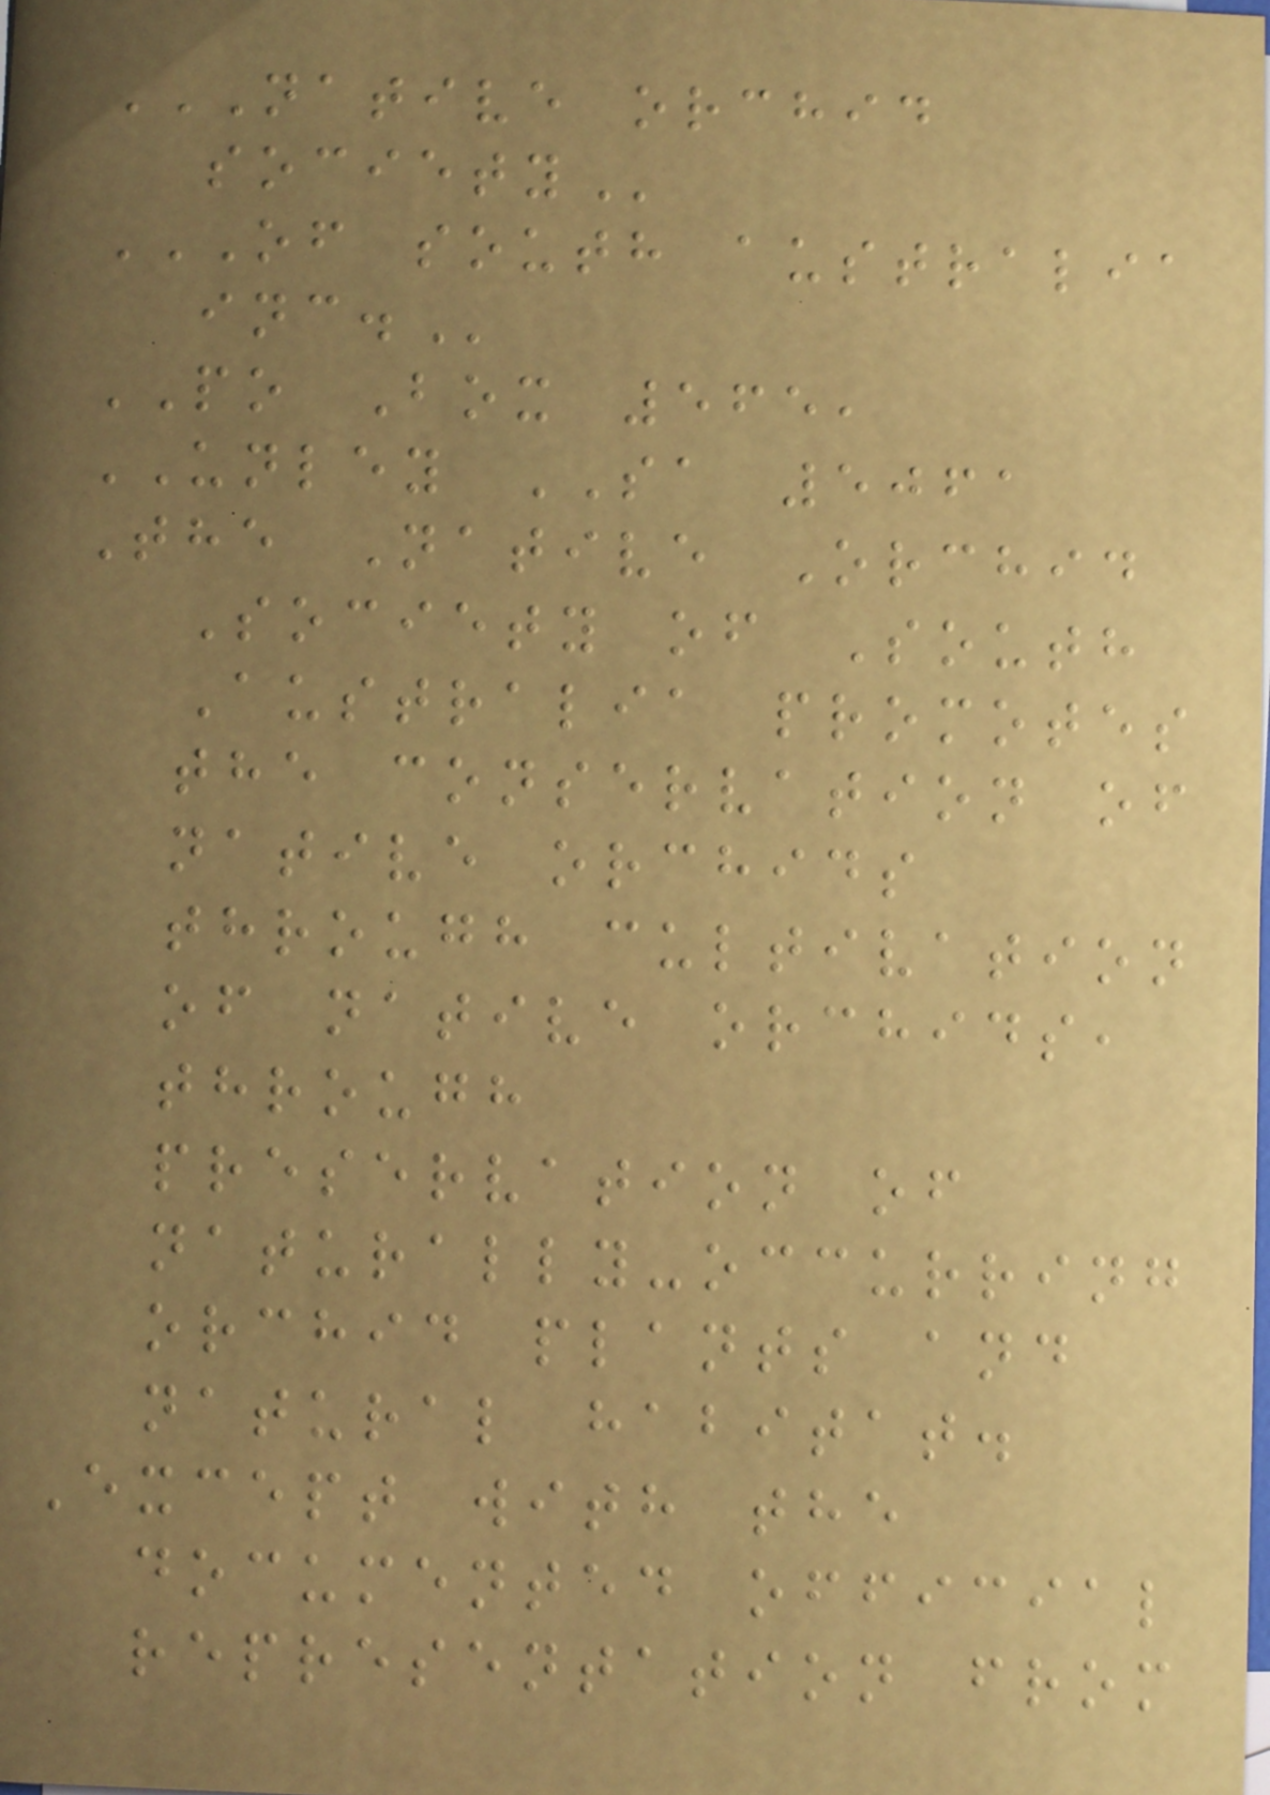NATIVE ORCHID
SOCIETY
OF SOUTH AUSTRALIA
INC.
PO Box 565,
UNLEY SA 5061
The Native Orchid
Society of South
Australia promotes
the conservation of
native orchids
through cultivation
of native orchids,
through
preservation of
naturally-occurring
orchid plants and
natural habitat.
Except with the
documented official
representation from
